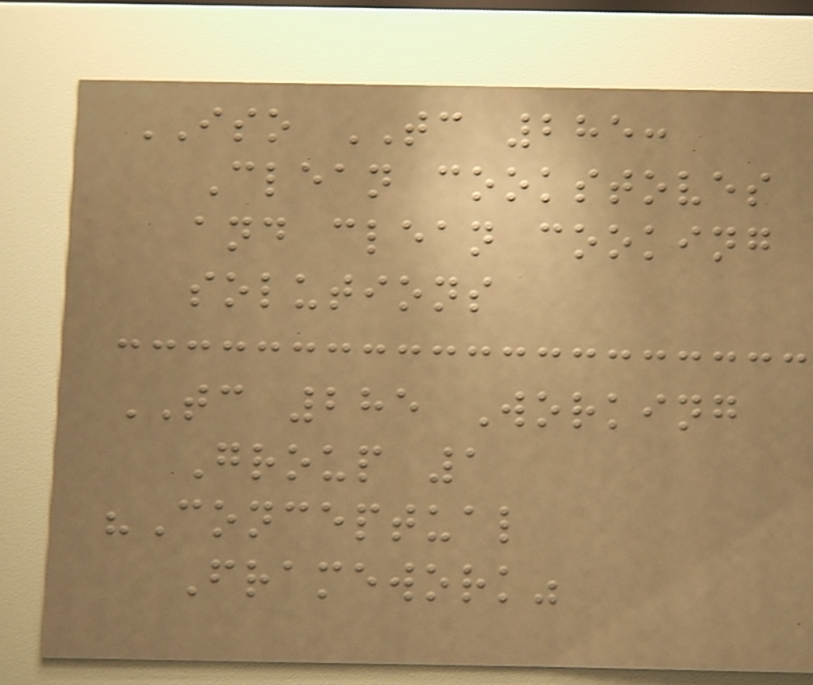ISO TC 285:
Clean cookstoves
and clean cooking
solutions
TC 285 Working
Group 1
"Conceptual
Framework"
